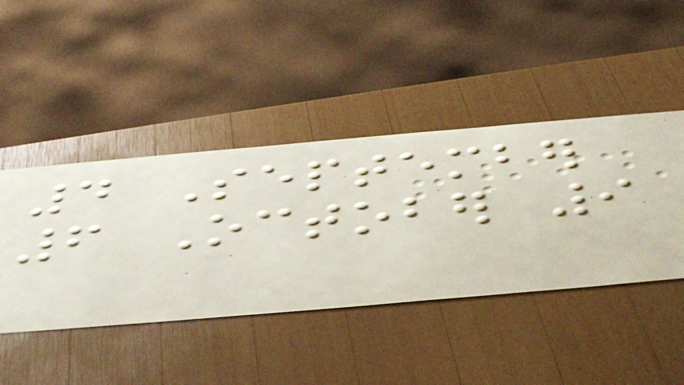4 September
6 October 9
